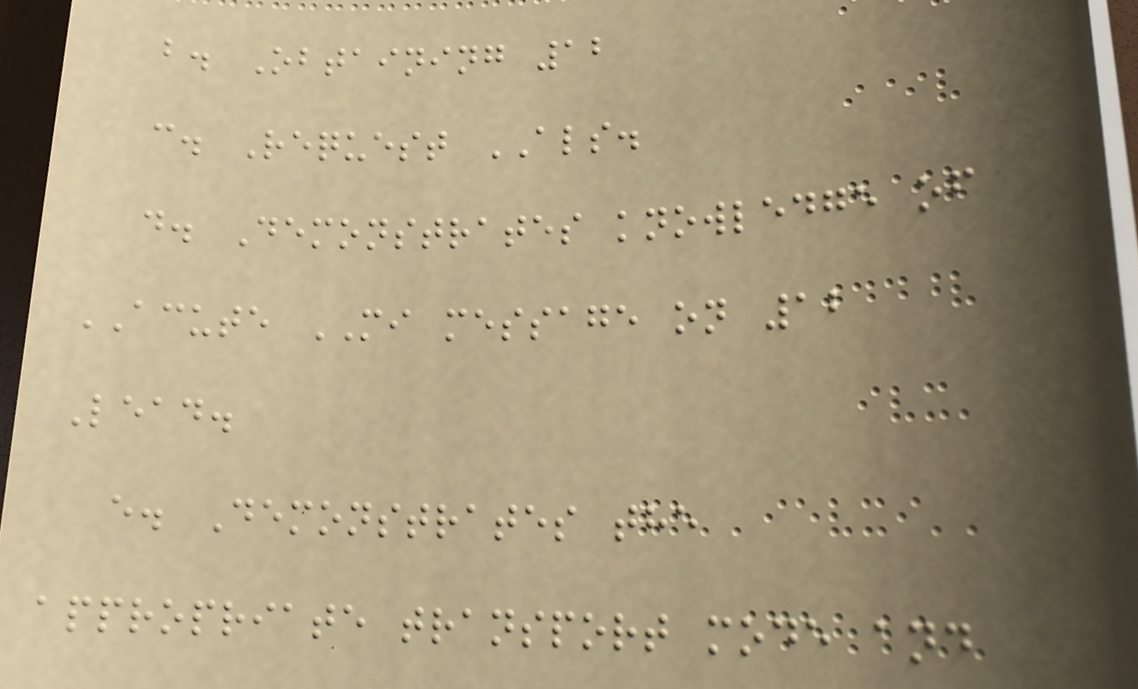b. Obtaining 12
c. Request ALS.
d. Demonstrates knowledge of
ACUTE MI message on 12
Lead.
e. Demonstrates the
appropriate transport mode and
